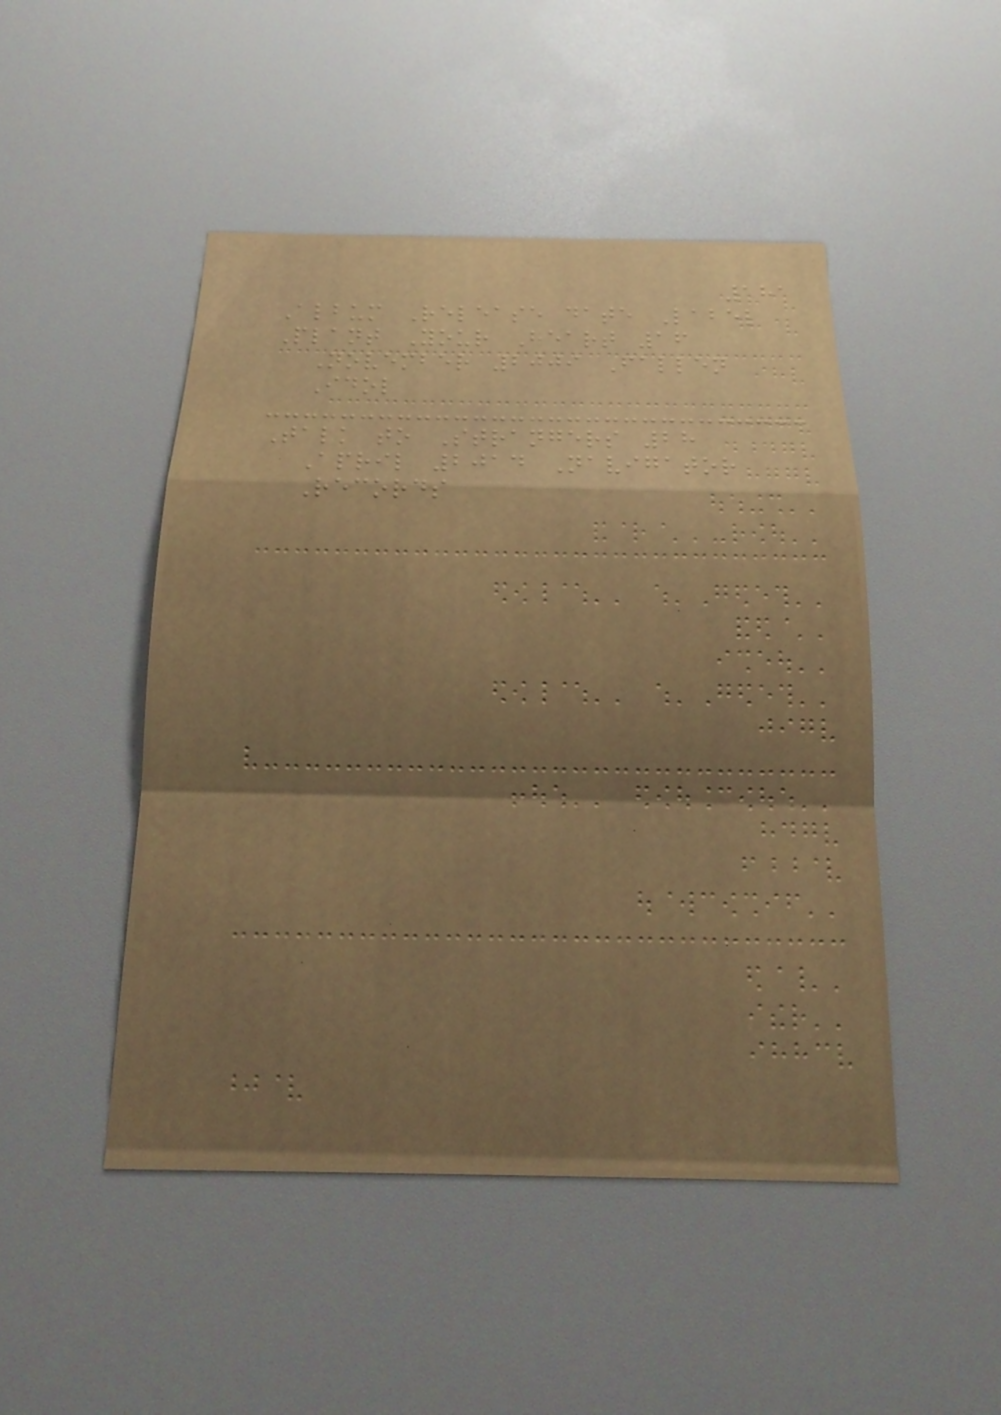181
Album Release date Label
Plant Your Heart 16
November 2009 Fallen
Idol
Talk to Strangers 28
April 2014 Navigator
Records
